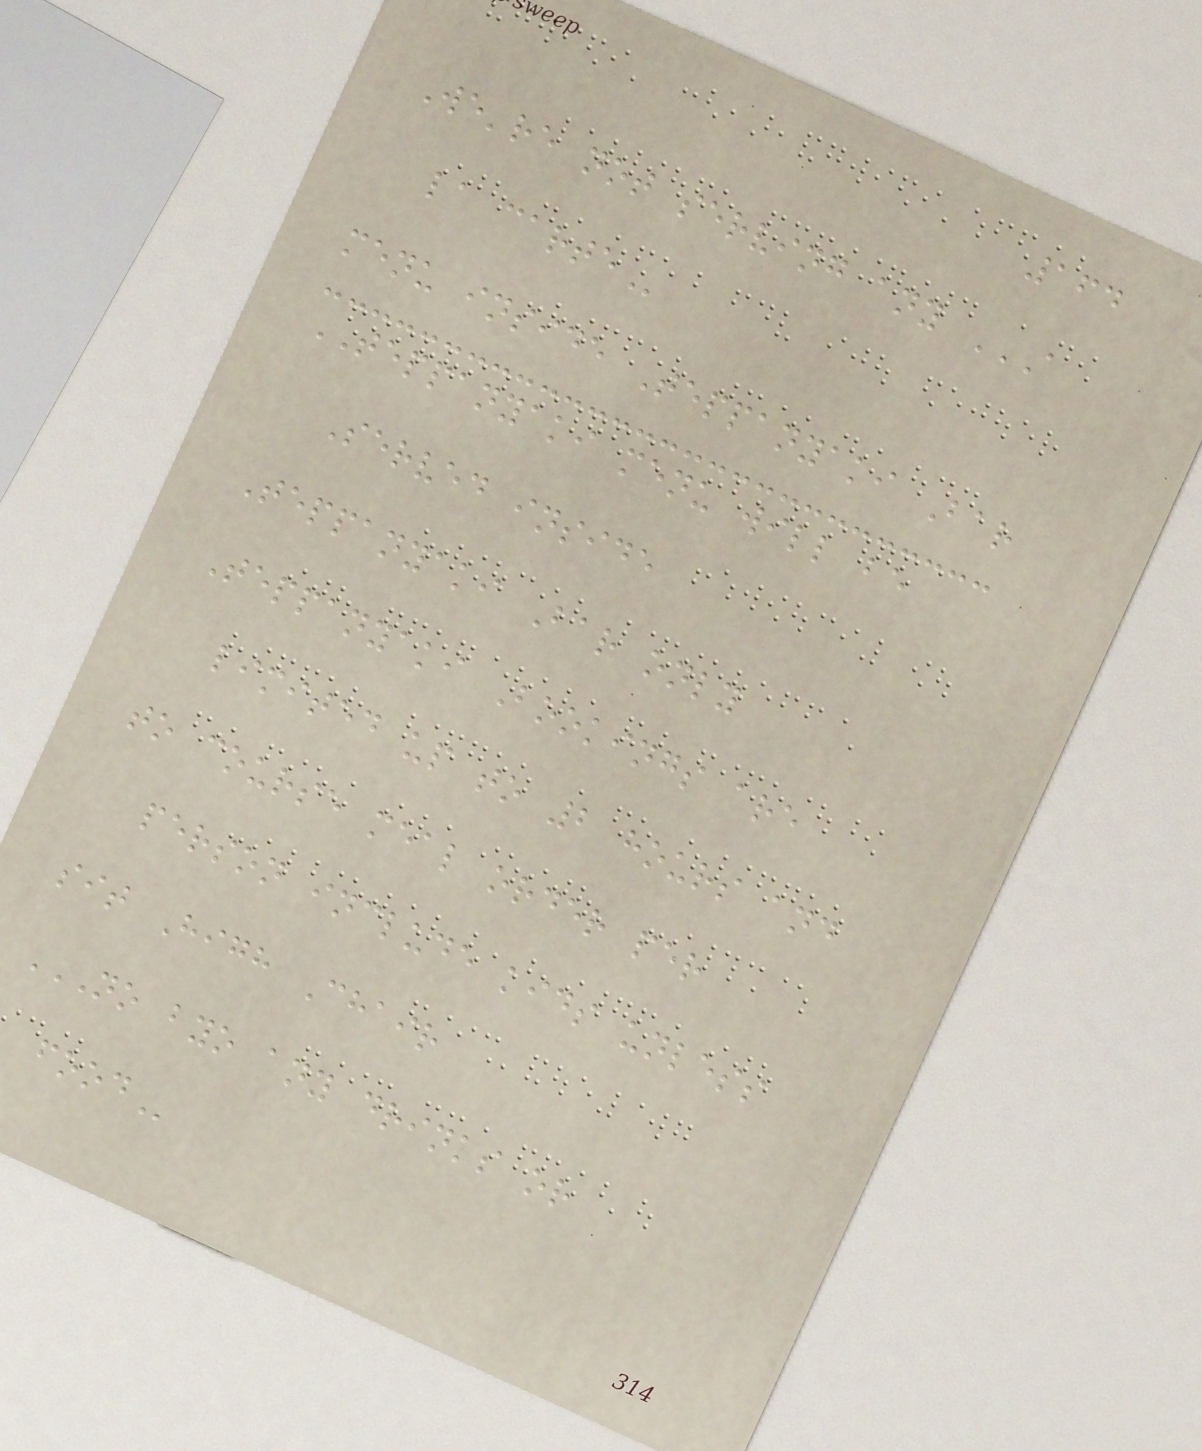164
We're not serving any A
LA CARTE
menu inside Teppanyaki Bar
TEPPANYAKI menu will be
Served inside
Teppanyaki Bar only
Teppanyaki Bookings are
limited up to 2 hours and
to course meal order per
person include kids unless
sit High Chair
NO BYO ANY DRINKS OR
FOOD
